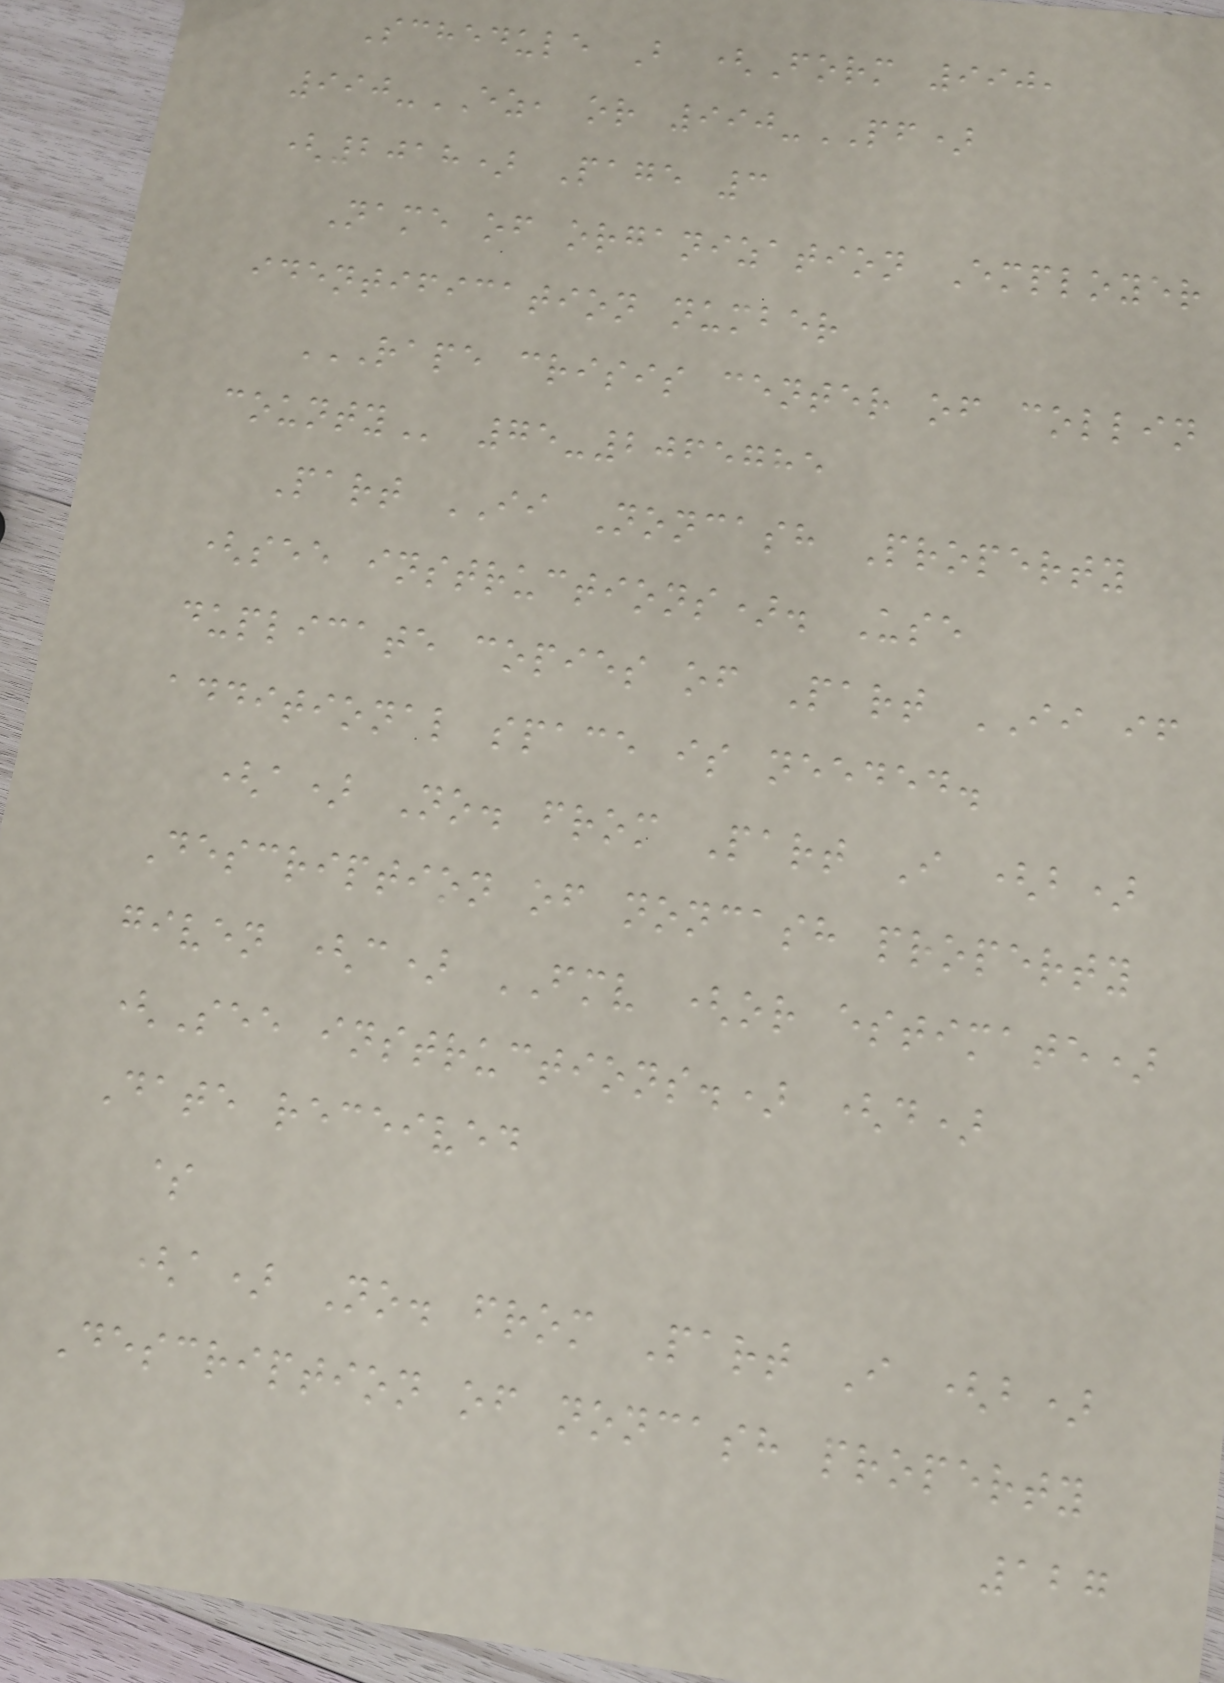Schedule B (Form 990,
990-EZ, or 990-PF)
(2018) Page 3
Name of organization Employer
identification number
RAPE CRISIS CENTER OF COLLIN
COUNTY 75-2065785
Part II Noncash Property
(see instructions). Use
duplicate copies of Part II if
additional space is needed.
(a) No. from Part I (b)
Description of noncash property
given (c) FMV (or estimate)
(See instructions.) (d)
Date received
$
(a) No. from Part I (b)
Description of noncash property
127
